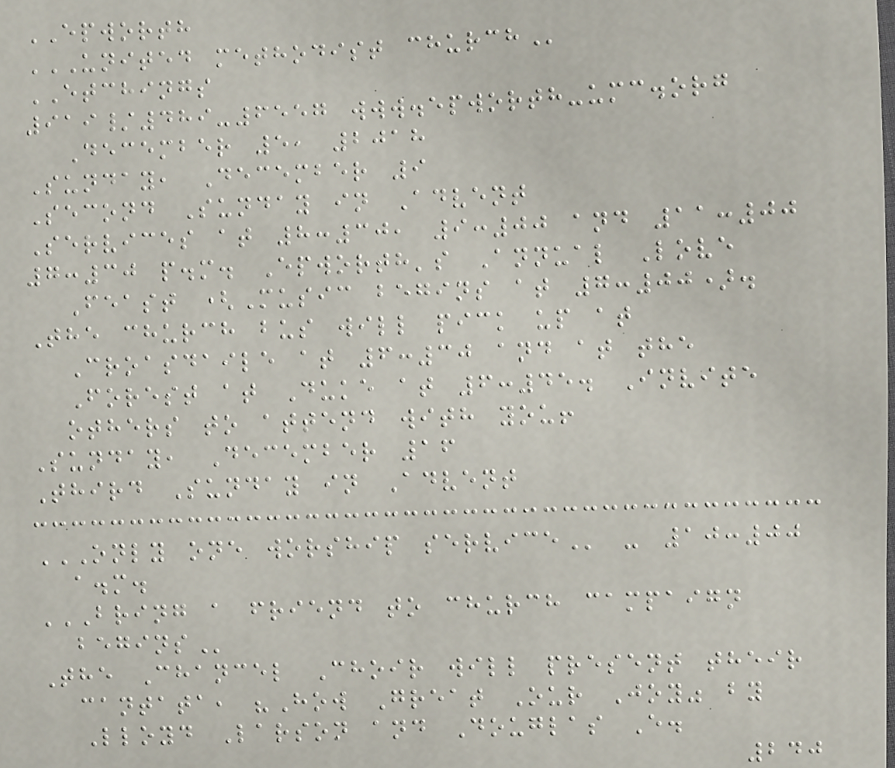EPWORTH
UNITED METHODIST CHURCH
ETCHINGS
919/489-6557 www.epworth-umc.org
December 5, 2018
Sunday, December 9
Second Sunday in Advent
Services at 8:30, 9:00 and 11:00
7:30 p.m. Epworth's Annual Love
Feast (Music begins at 7:00).
The church bus will pick up at
Croasdaile at 6:30 and at the
Forest at Duke at 6:45. Invite
others to attend with you!
Sunday, December 16
Third Sunday in Advent
ONLY ONE WORSHIP SERVICE - 10:00
a.m.
BRING A FRIEND TO CHURCH CAMPAIGN
BEGINS
The Chancel Choir will present their
cantata, "How Great Our Joy" by
Lloyd Larson and Douglas E.
240
